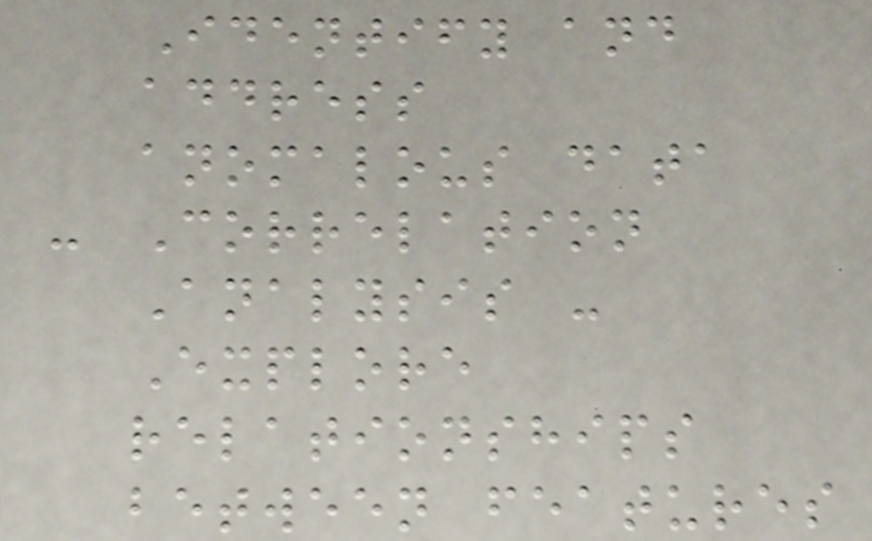Identify and
address
anomalous data
- Correlation
Analysis -
Explore
relationships
between features
